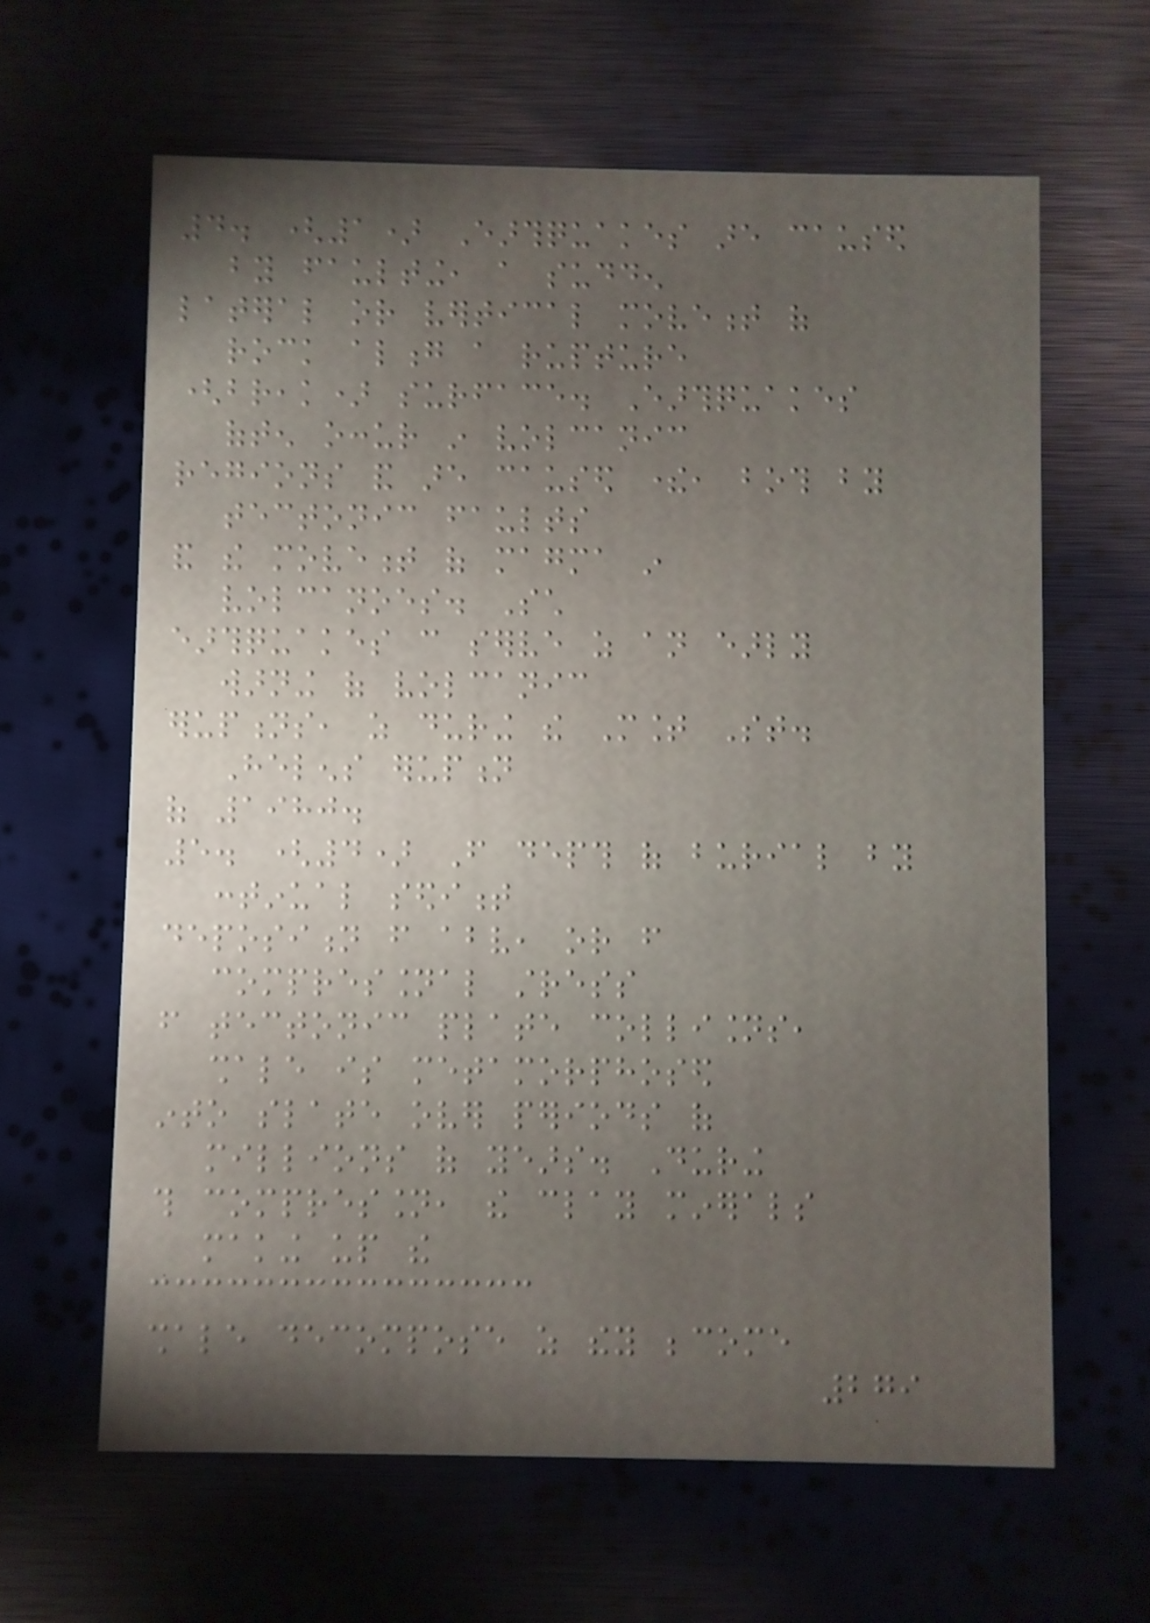4. (1) Earthquakes are caused
by faulting, a sudden
lateral or vertical movement of
rock along a rupture
(break) surface. Earthquakes
often occur in volcanic
regions and are caused there, both by
tectonic faults
and the movement of magma in
volcanoes. Such
earthquakes can serve as an early
warning of volcanic
eruptions, as during the Mount St.
Helens eruption
of 1980.
5. (4) From depth of burial by
continual sediment
deposition from above, or from
compressional stress
from tectonic plate collisions,
shale is metamorphosed
into slate over periods of
millions of years. During
this compression, the clay minerals
making up the
shale decompose as they become
279
